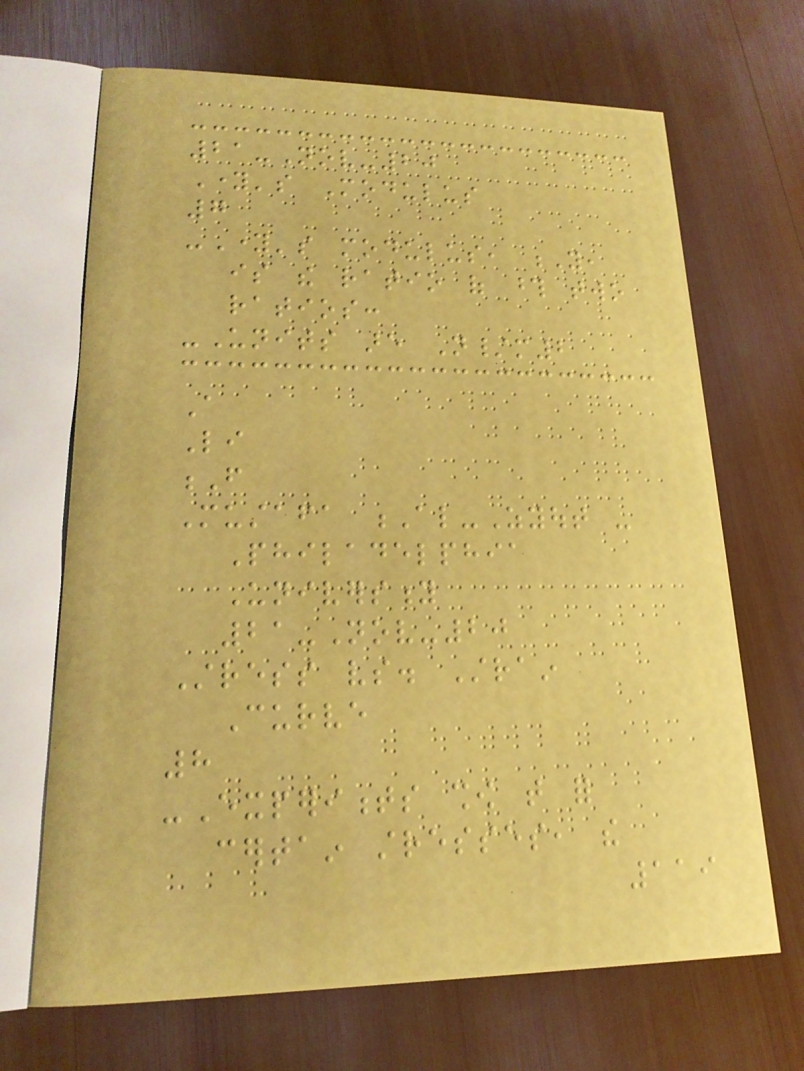21-Nov-20
Young's Modulus
7
-Young's modulus, Y,
is the ratio of those two
ratios:
-Units are N/m2
A
Li
F
Mustafa Al-Zyout -
Philadelphia
University
21-Nov-20
Stress vs. Strain
Curve
8
-Experiments show that for
certain stresses, the
119
